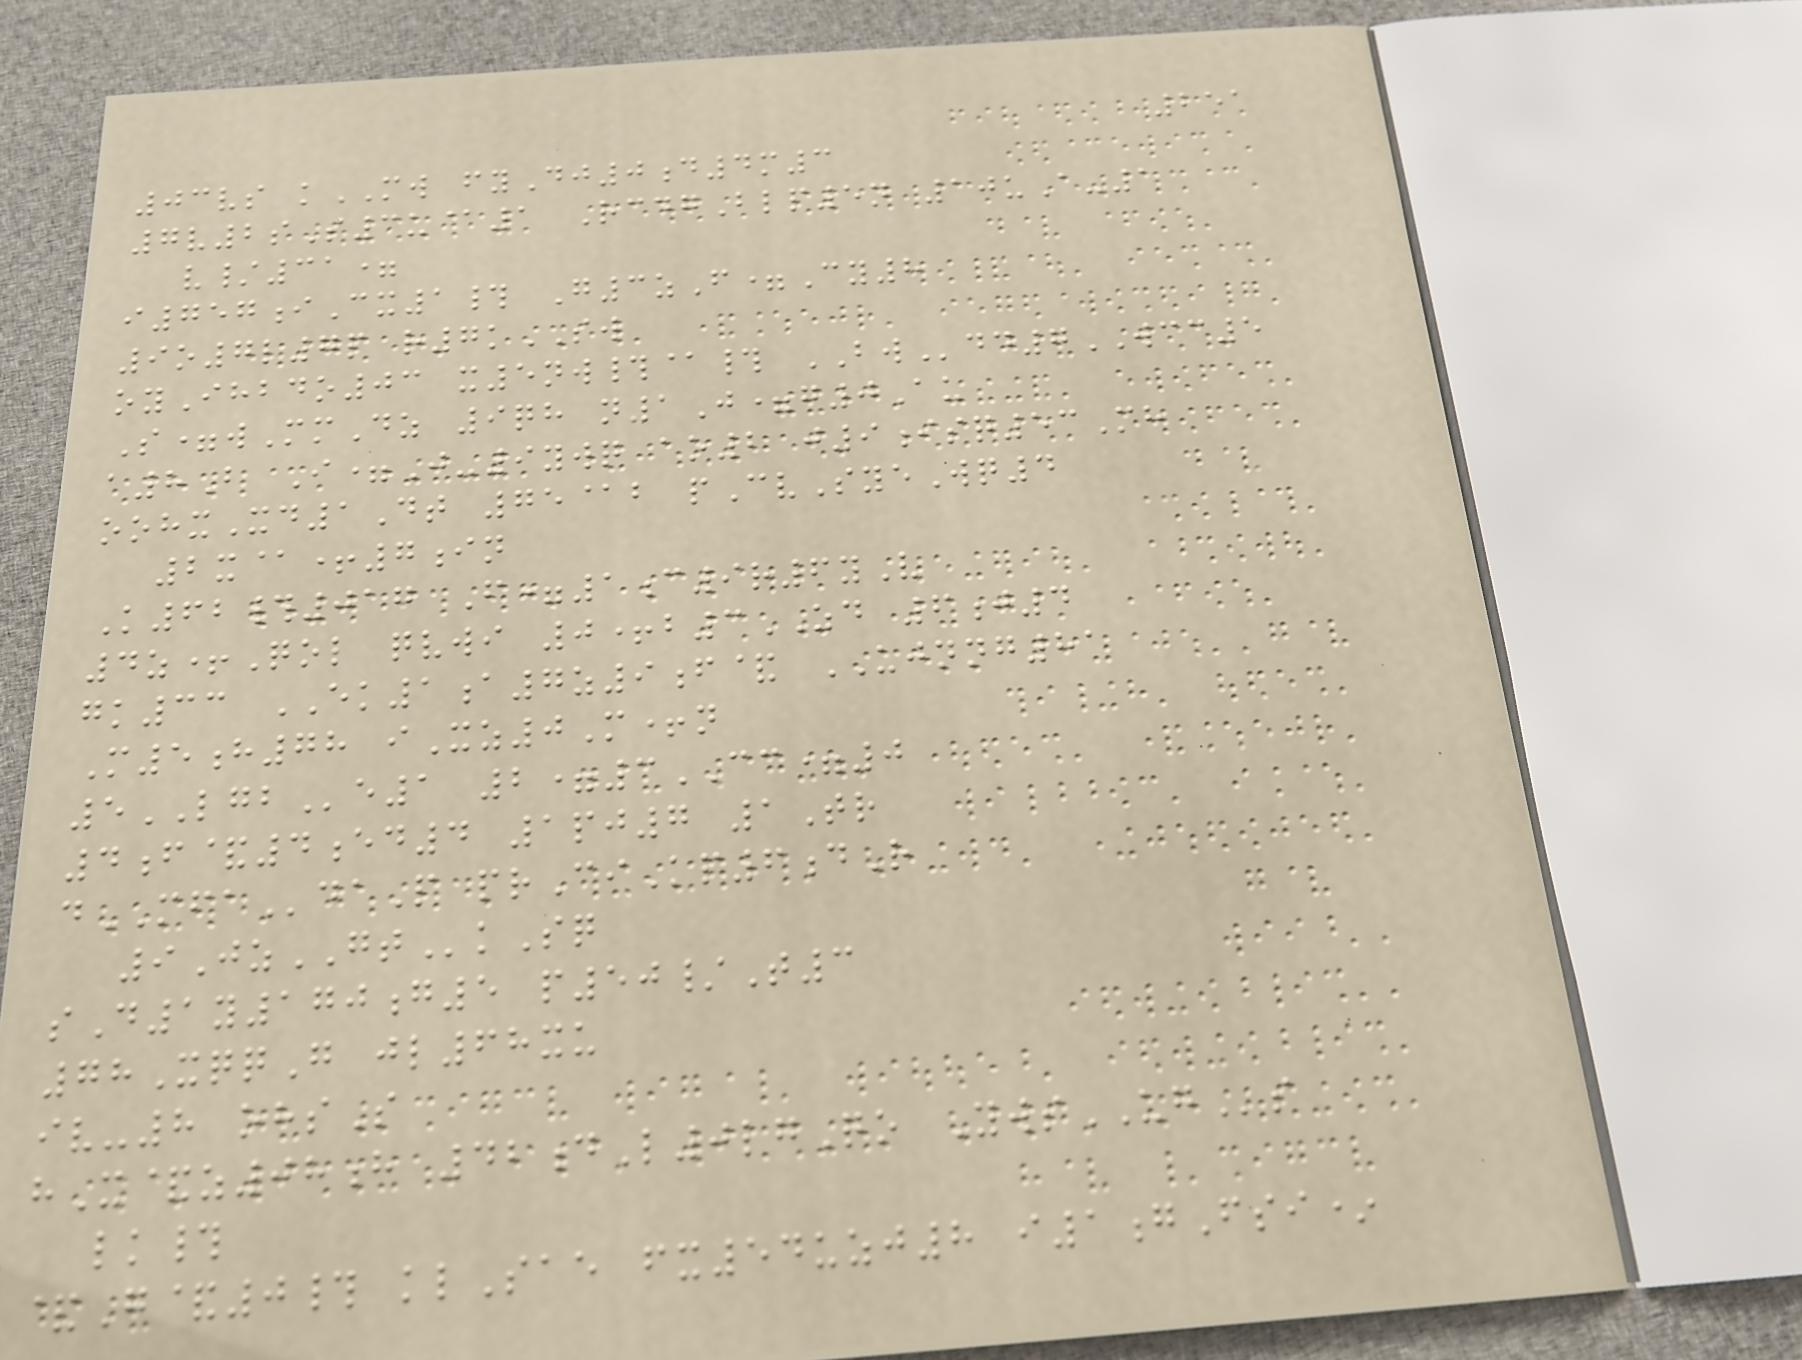251
03vs kMW fyDj0d4m3
7v2sS3u@1 RcdgBlp5n 10uA-1
v/31=
i757iCx1# G3zF=Cy8
9o7l7p r7kSW
oyIhbdo03 x5nw#@# BWdd7WCC5
S=wMmDz 9qh n1J=g0Au
a8B I=J-9ywq ao2 j9isq53Mh
oohxXd1Dt 75@b pCvSyeWq4
2x@+7in
K62#017 F=1c9r6yV
4z+Qol qvwi 0+b3ZD 6j4
gk33 EK1a7z9f& UJNNG81
M5h78 iXz0M+n
5LGBe1 2=3CC=0
4f&4ed4 1pj7 1Tr
dMFAdaP prCiKp6dR
9JzGTkSq
sD1y170g5 p50/T3
78XqqG jl68xu
iv-8 ohsS
hX&z08h 42dL0lgQo YwsUGs
lk#
&G&0# klSae fx54uzj8 i1gFsi*
